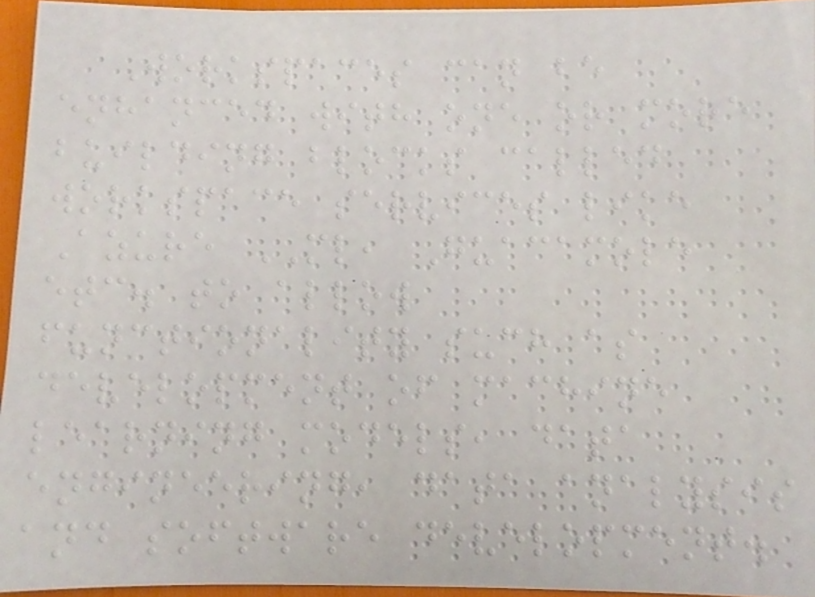Workspaces can be
enhanced with one or more
building blocks called
workspace services like
Azure ML, Guacamole
etc. to allow
functionality such as
development of machine
learning models, data
engineering, data analysis
and software development.
